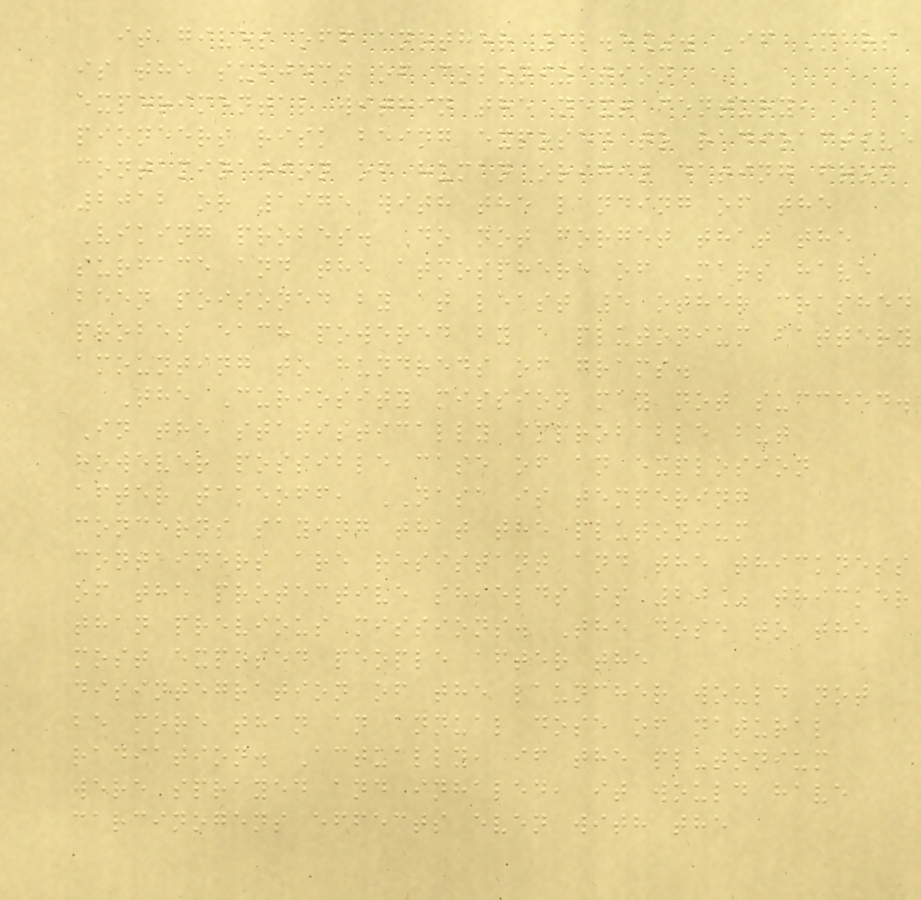it gives off another 12.5%. If Mars
is the subject of colonization
experimental within the next century,
pioneers risk being exposed to radioactive
contamination of human origin dating from
2012 or 1975 with the landing of the
Viking probes. Do not forget that the
surface and the atmosphere of Mars have
been poisoned by at least 5 other crashed
probes each powered by a plutonium battery
amounting to hundreds of grams.
The Curiosity mission may not succeed.
In the statistically improbable but
however possible case of an explosion
after takeoff, NASA is tempering
concerns saying that the plutonium
containers are resistant and the thickness
of the protective shields is 20% thicker
than previous missions. The dose to the
most exposed people after the
disintegration of the launcher would not
be more than an annual dose of natural
radiation. Actually, if the plutonium
were sprayed and inhaled, it would have
carcinogens effects even with the
